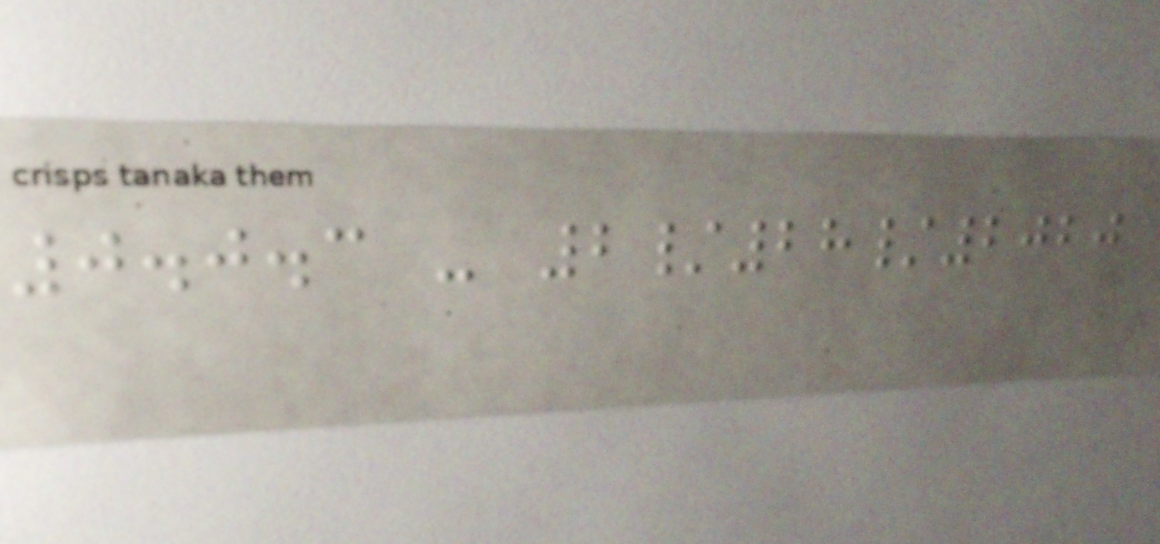0.0.3 - 2/28/2020
